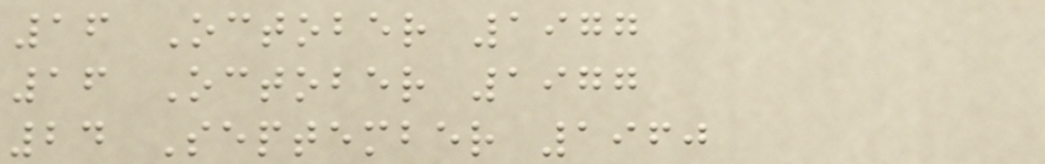16 October 1977
16 October 1977
24 September 1960
